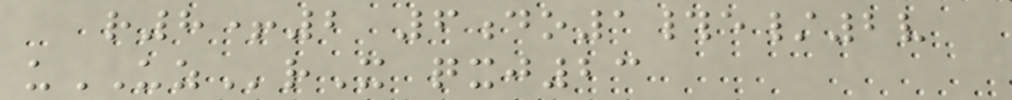r8+2 6do1#e/2v
uUZrX qxj23
